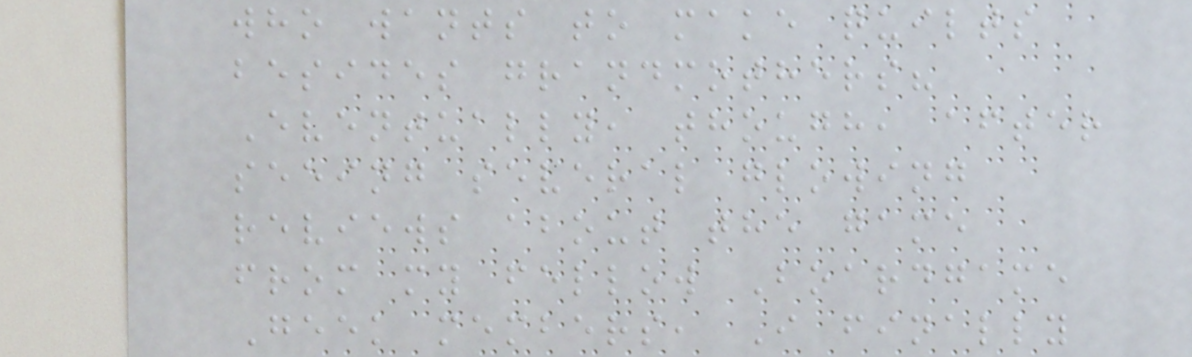who wants to make quilts
besides grandmothers?
Eventually, though, after
seeing several glowing
reviews about the game
from my fellow Boardgame
Geek members, I finally
